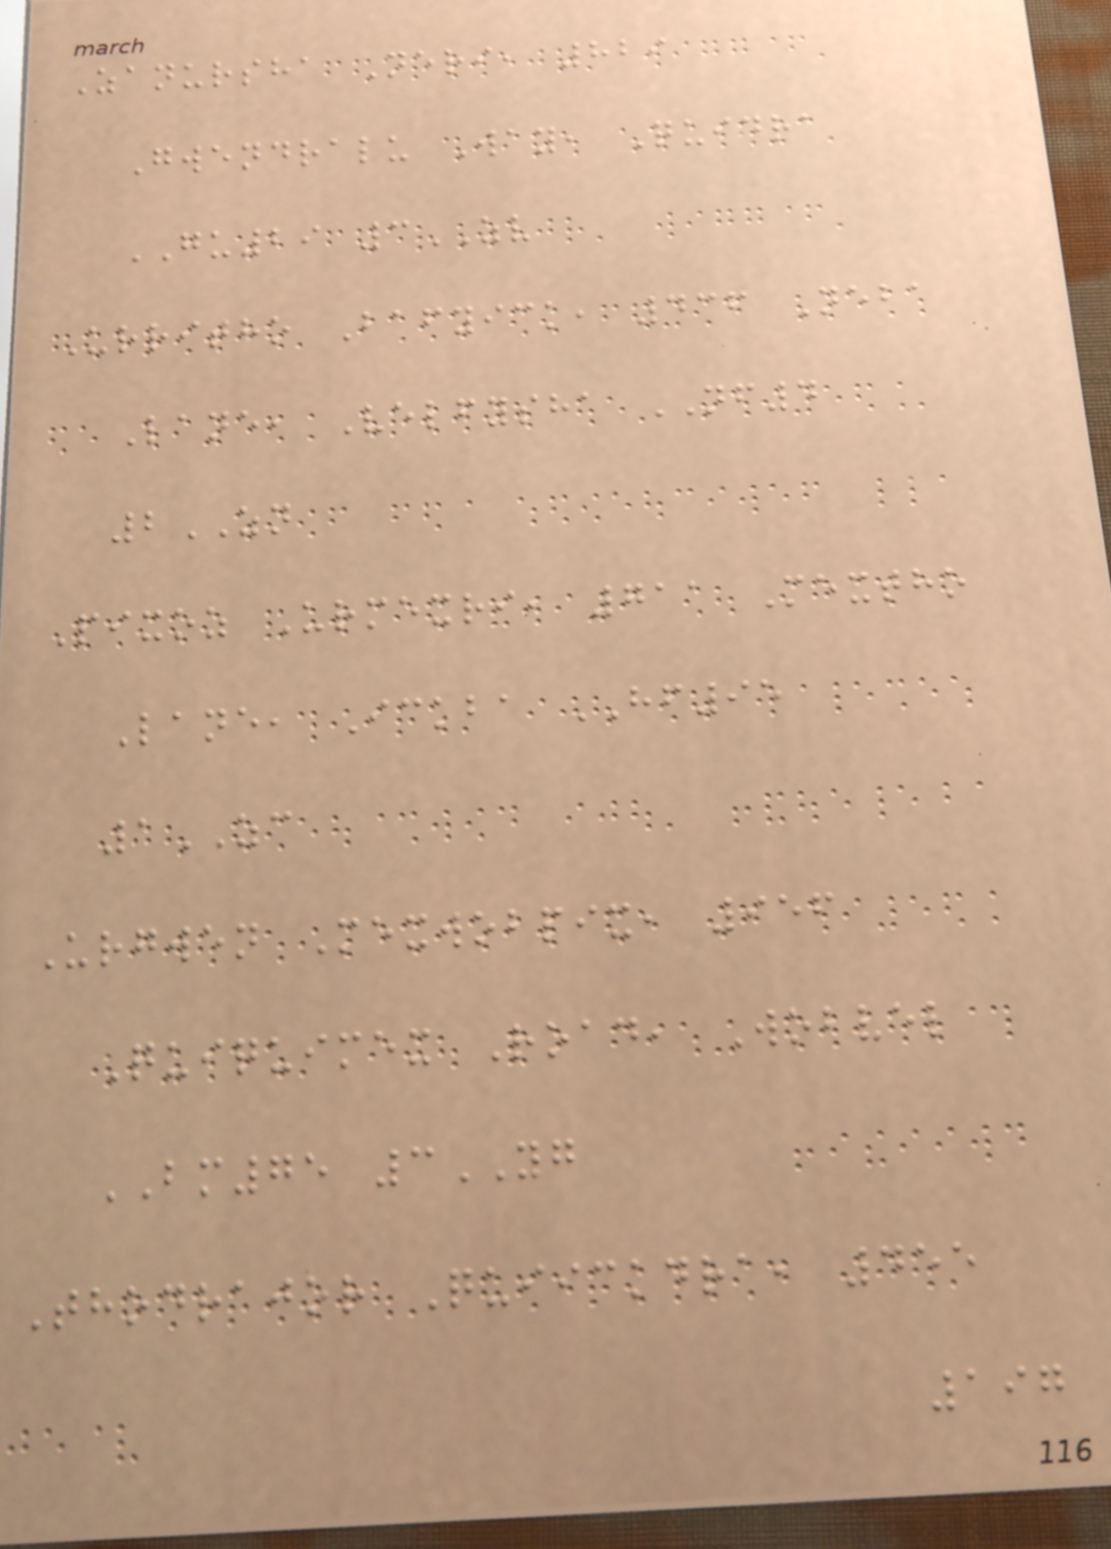Zanursha Neri, 829
Gwendralu Way, Quidra
GU29 3ZV
Urritho Bafyick, 436 Neba
Lane, Velfysha NF4
2ZN
Pixoz Urmexri, 711 Mextho
Lane, Ickba HF95
1ZC
Urgwen Mexwobpix, 956
Quiquimex Road, Wobvel
BM75 3YG
Thodrajor Quiickdra, 455
197
